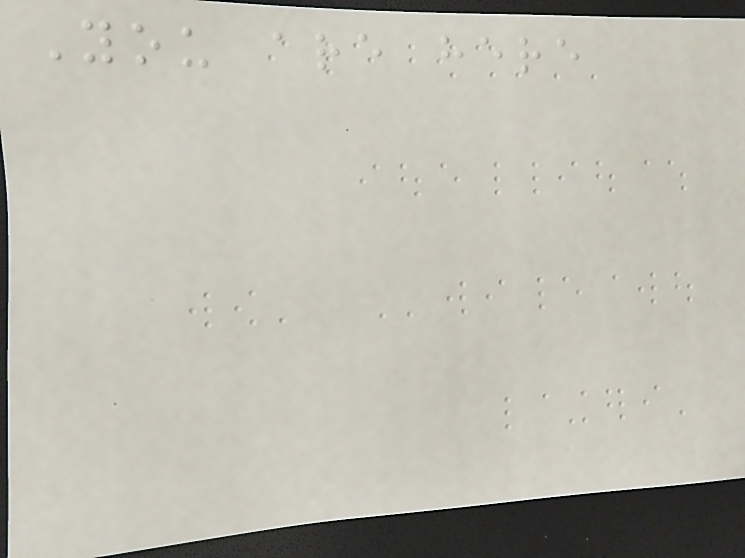You are here
